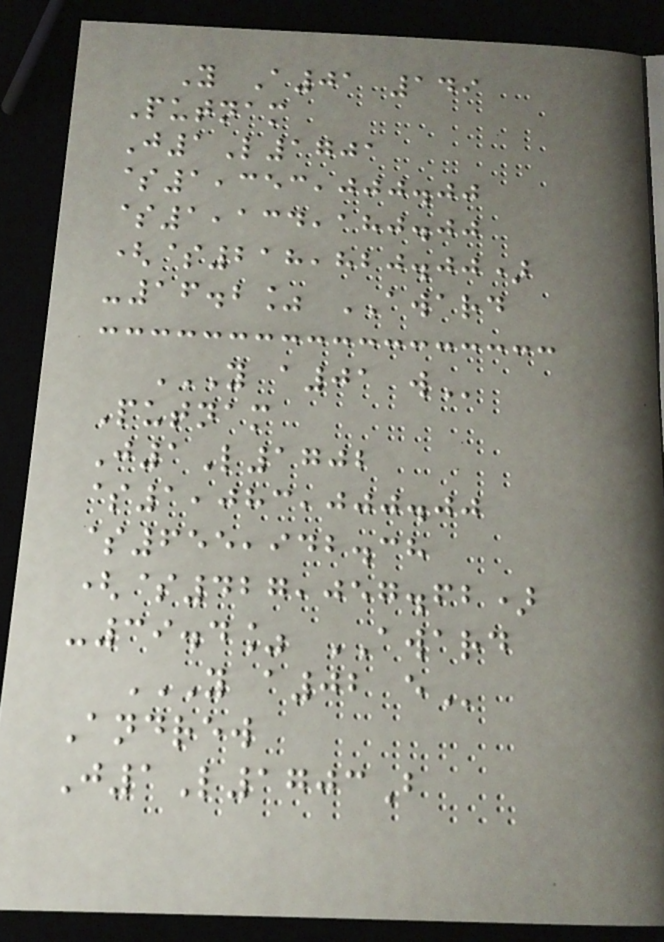Y A01 149
Putnam
J1L1701
$1,353,000.00
$1,134,180.00
($218,820.00)
-16.2% AWARD
Y A01 W
Putnam
J1L1702
$1,083,000.00
$655,942.38
($427,057.62)
-39.4% AWARD
Y A02 E
Andrew
J1L1703B
